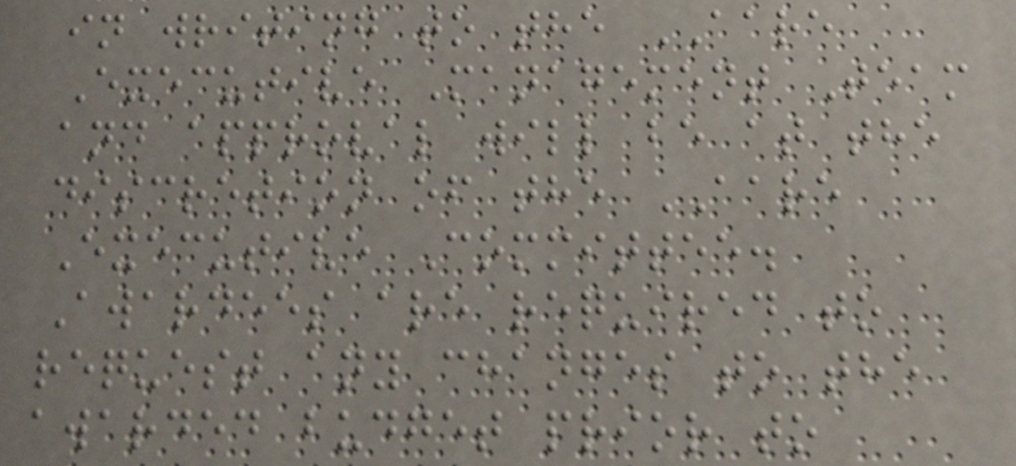in writing to the AARE
Executive Management Team
and approval will be at the
discretion of the AARE
Executive Committee.
Awardees are required to
request any changes to the
awarded budget prior to
